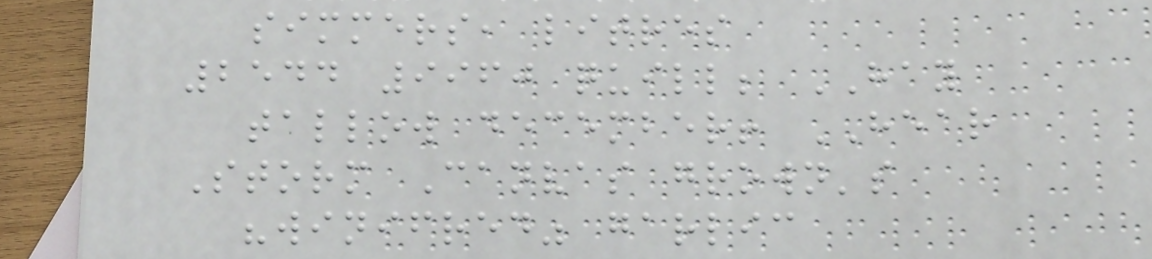simmers, litres
2544 9960 quill; HAY
tallow december! HEAR
Storm Canvas grown's
"winifred" garlic
